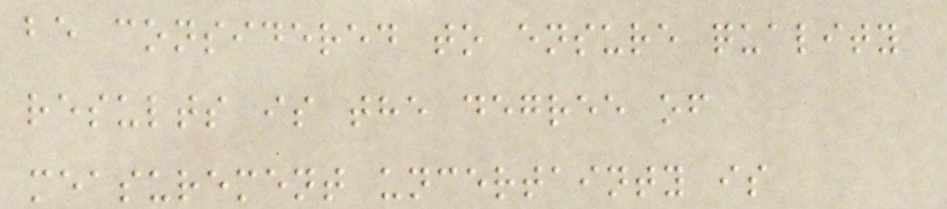be considered to ensure quality
results is the degree of
measurement uncertainty is
